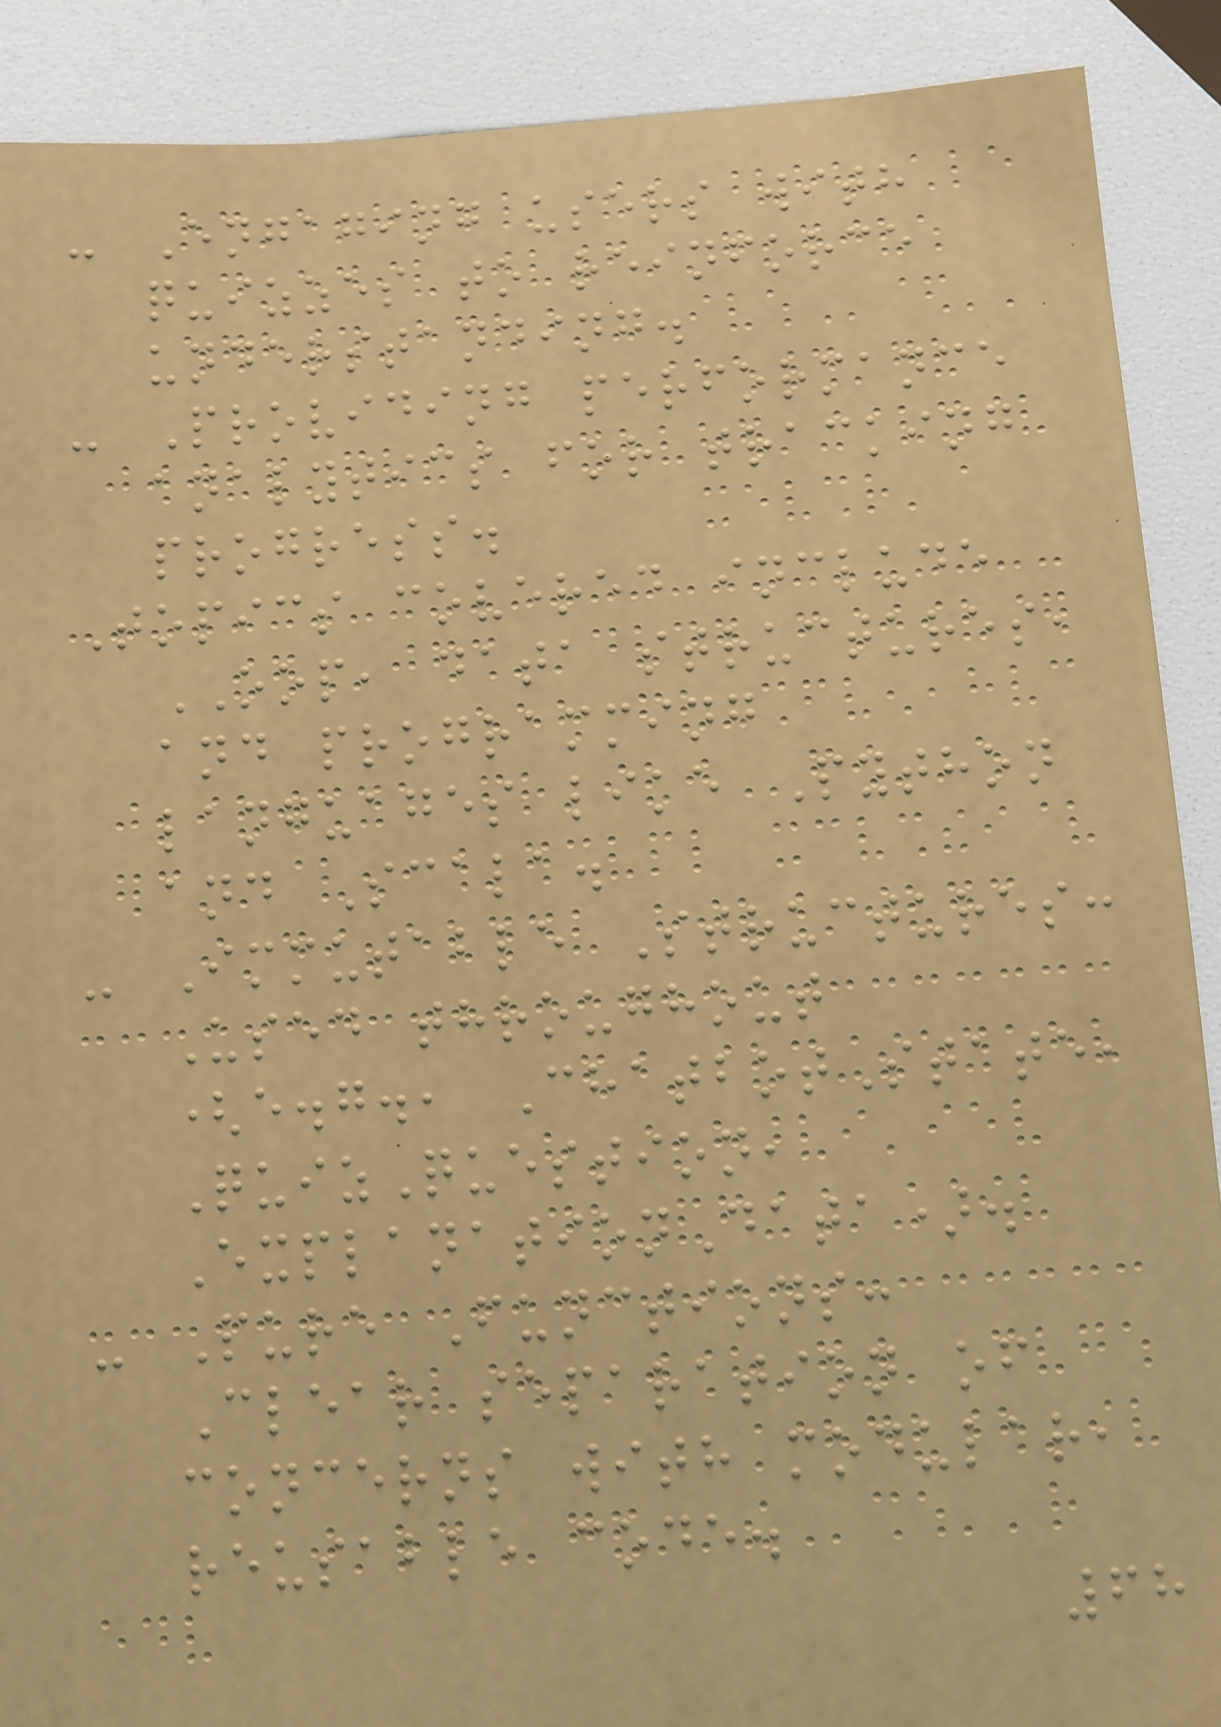- Engaging users with
quizzes to reinforce
understanding.
- Providing performance
analytics for tracking
progress.
Topics covered include
OOP, data structures,
and programming
languages like Python
and Scala.
- Immutable Structures:
Used throughout
(e.g., ChatbotState,
QuizQuestion,
ExplanationData).
- Pure Functions:
Clear separation of
concerns with modular,
reusable code.
68
